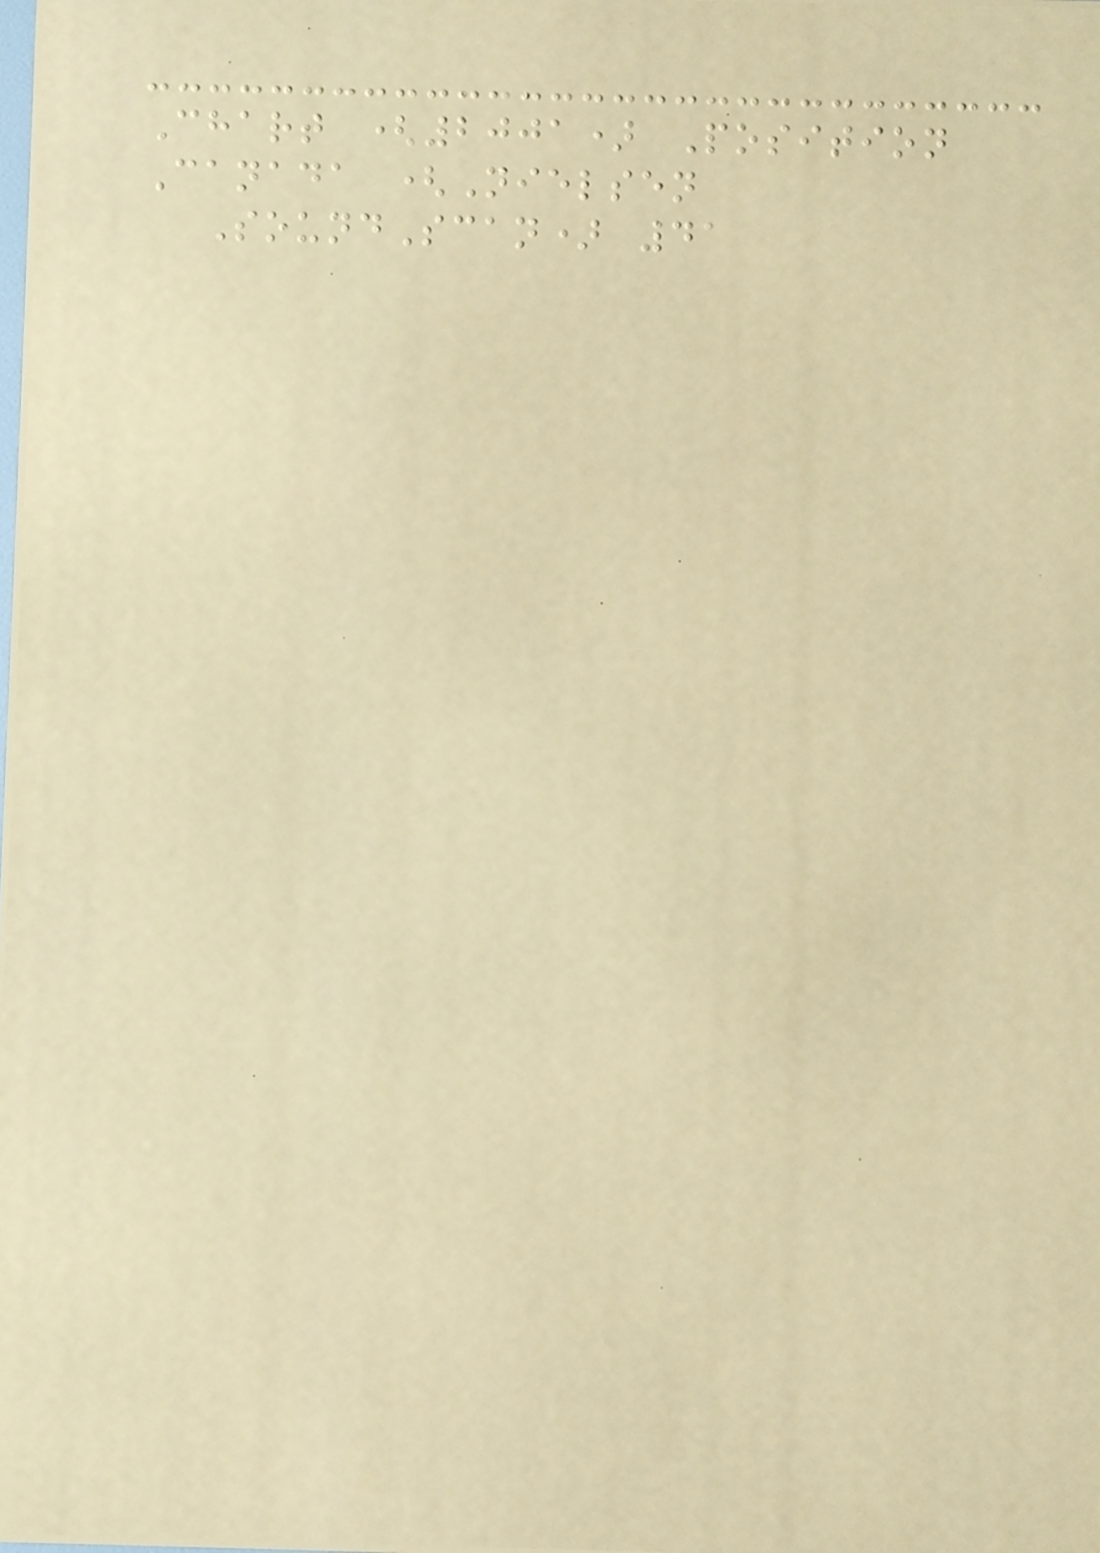Chart (2001) Position
Canada (Nielsen
SoundScan) 41
